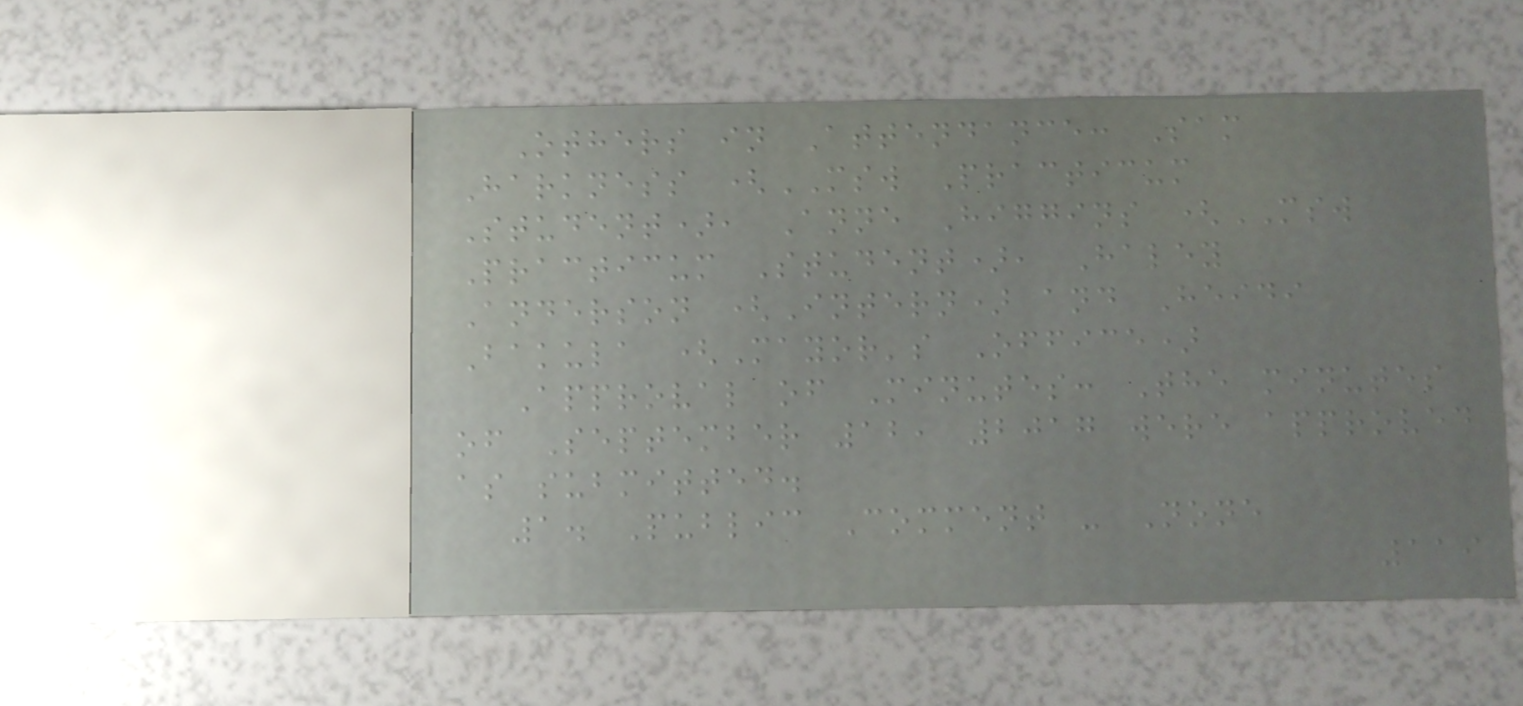Others in Attendance: Sam
Harkness (MSW Practicum
Student), Anne Higgins (MSW
Practicum Student), Haley
Anderson (Intern) and Heidi
Bakula (Mayor's Office)
Approval of Minutes: The minutes
of September 12, 2017 were approved
as submitted.
1. Public Comment - None
119
